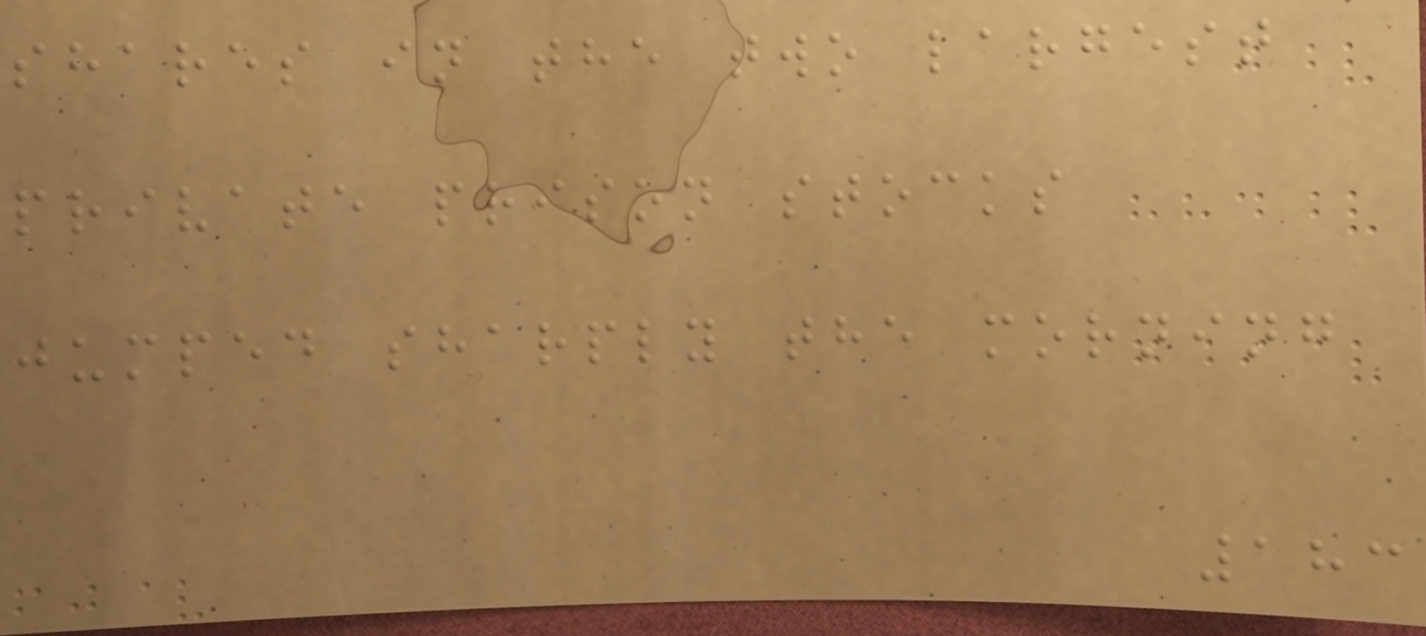shares in the two largest
private prison stocks
jumped sharply the morning
183
